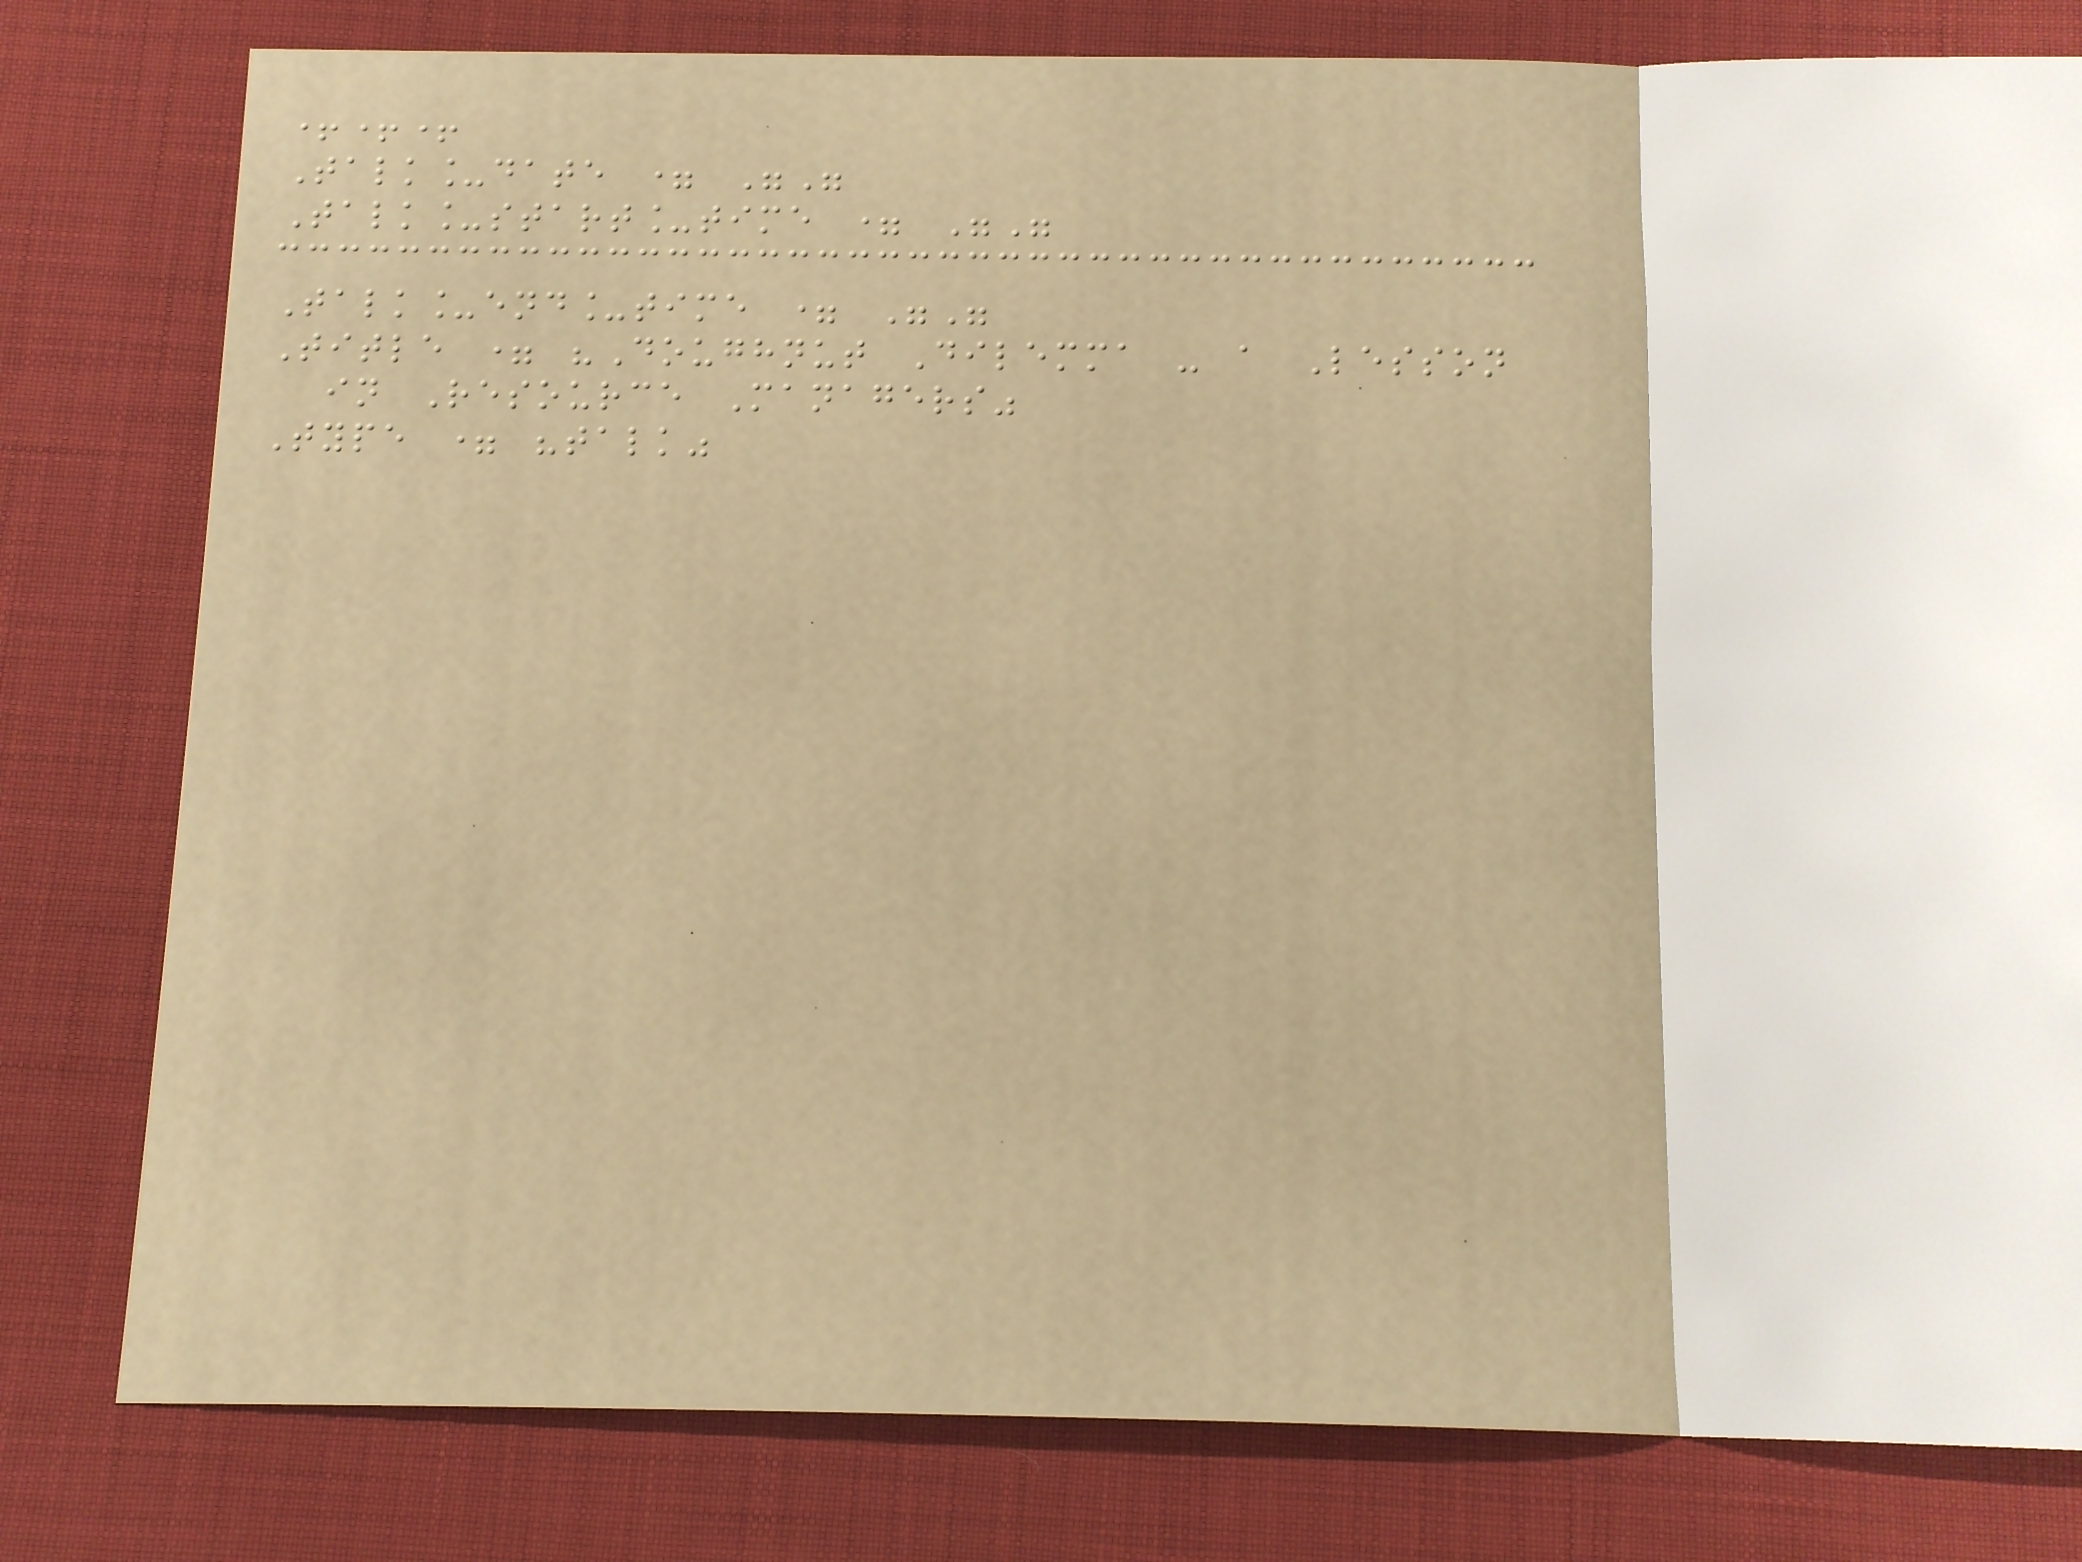+++
Talk_date = ""
Talk_start_time = ""
Talk_end_time = ""
Title = "Doughnut Dilemma - a Lesson
in Resource Managers"
Type = "talk"
